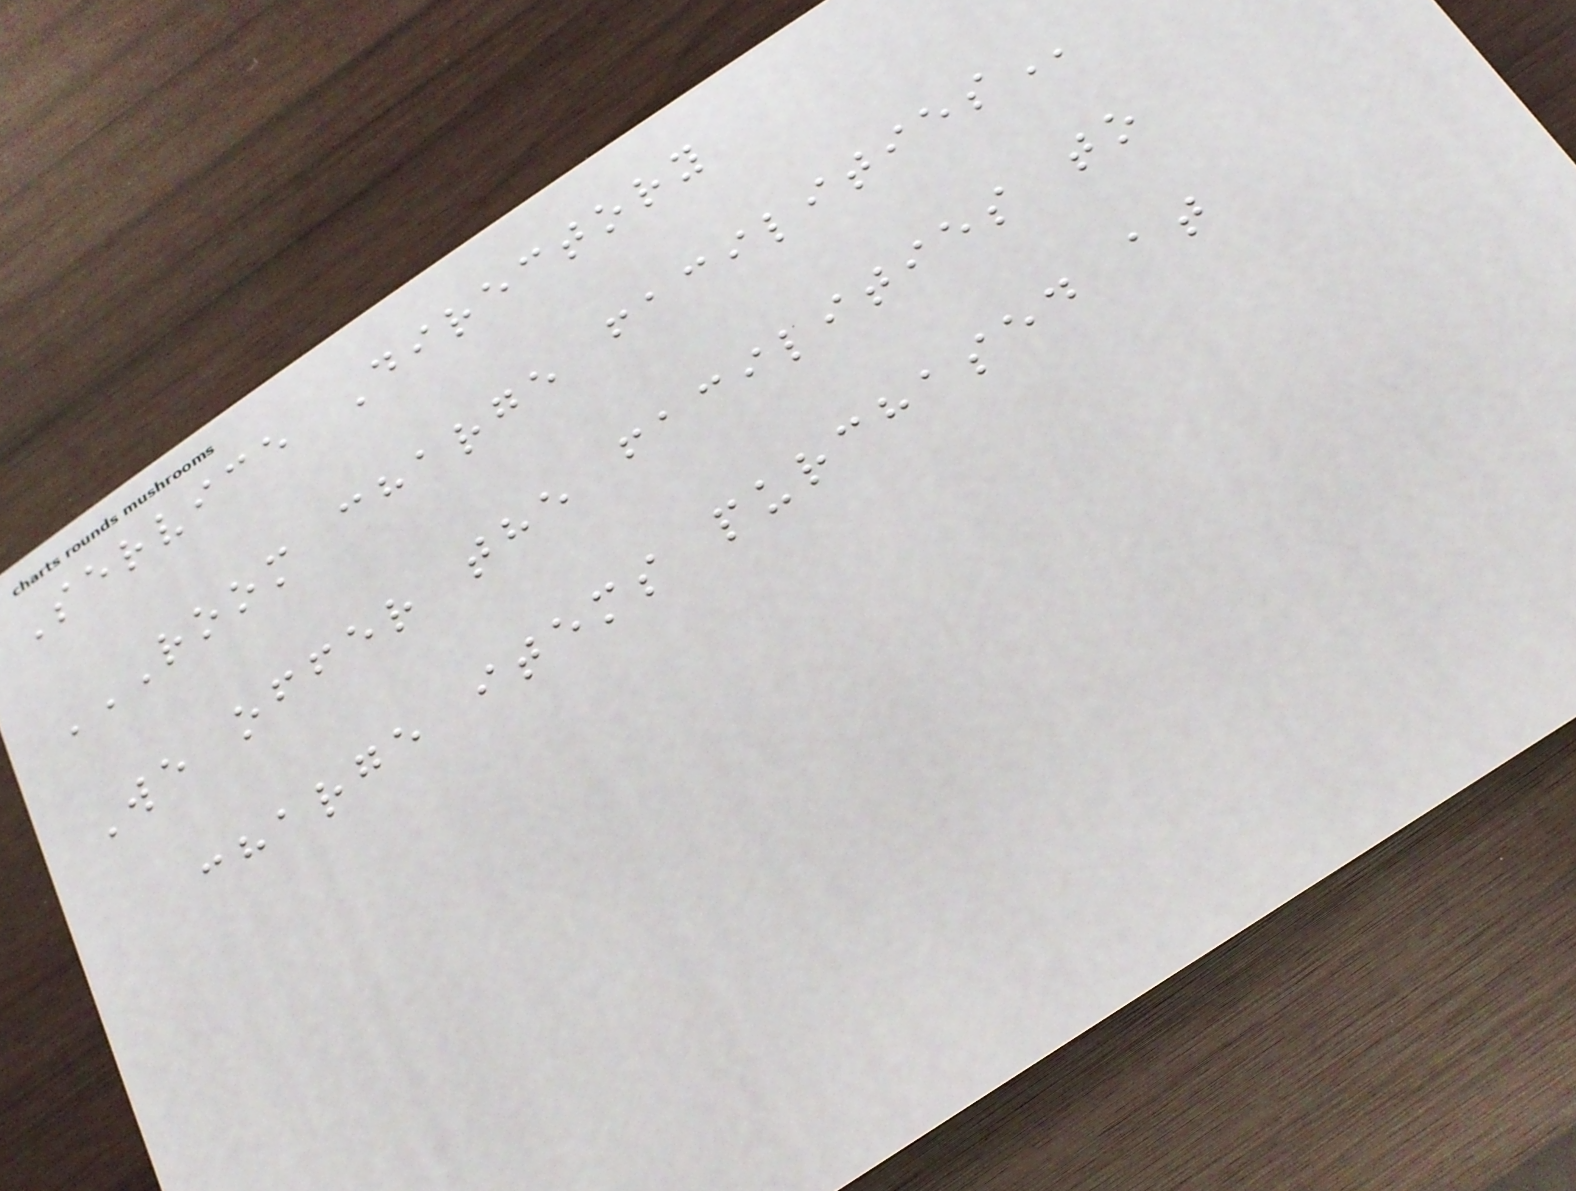Service Directory
ROOM CHARGE FACILITIES
We offer the facilities to
charge items purchased at
